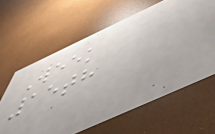Week
15th
